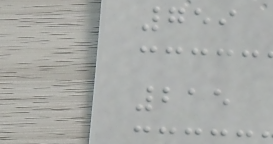759
215
